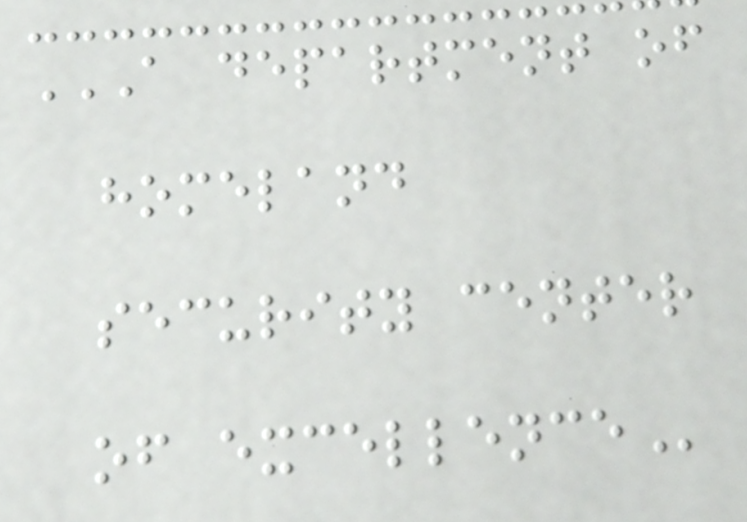A DEPARTMENT OF
HOMELAND
SECURITY CENTER
OF EXCELLENCE
